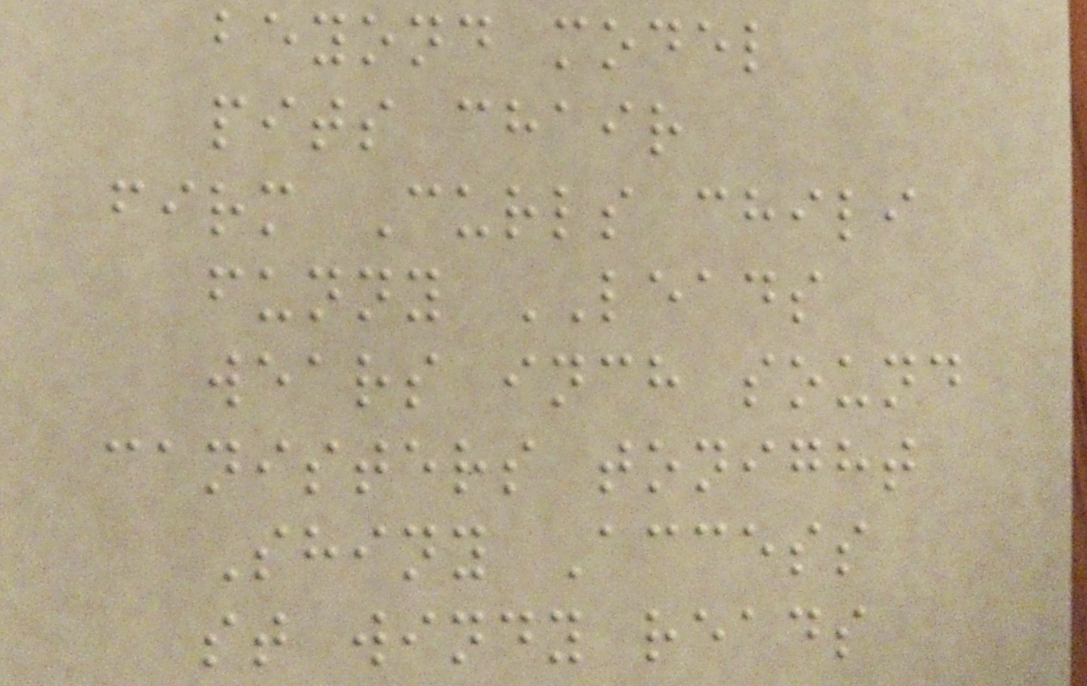beyond model
pits chair
firm Curls chili
funny LEADS
wears inch sound
canisters tonight
Shiny Access
st windy reads
